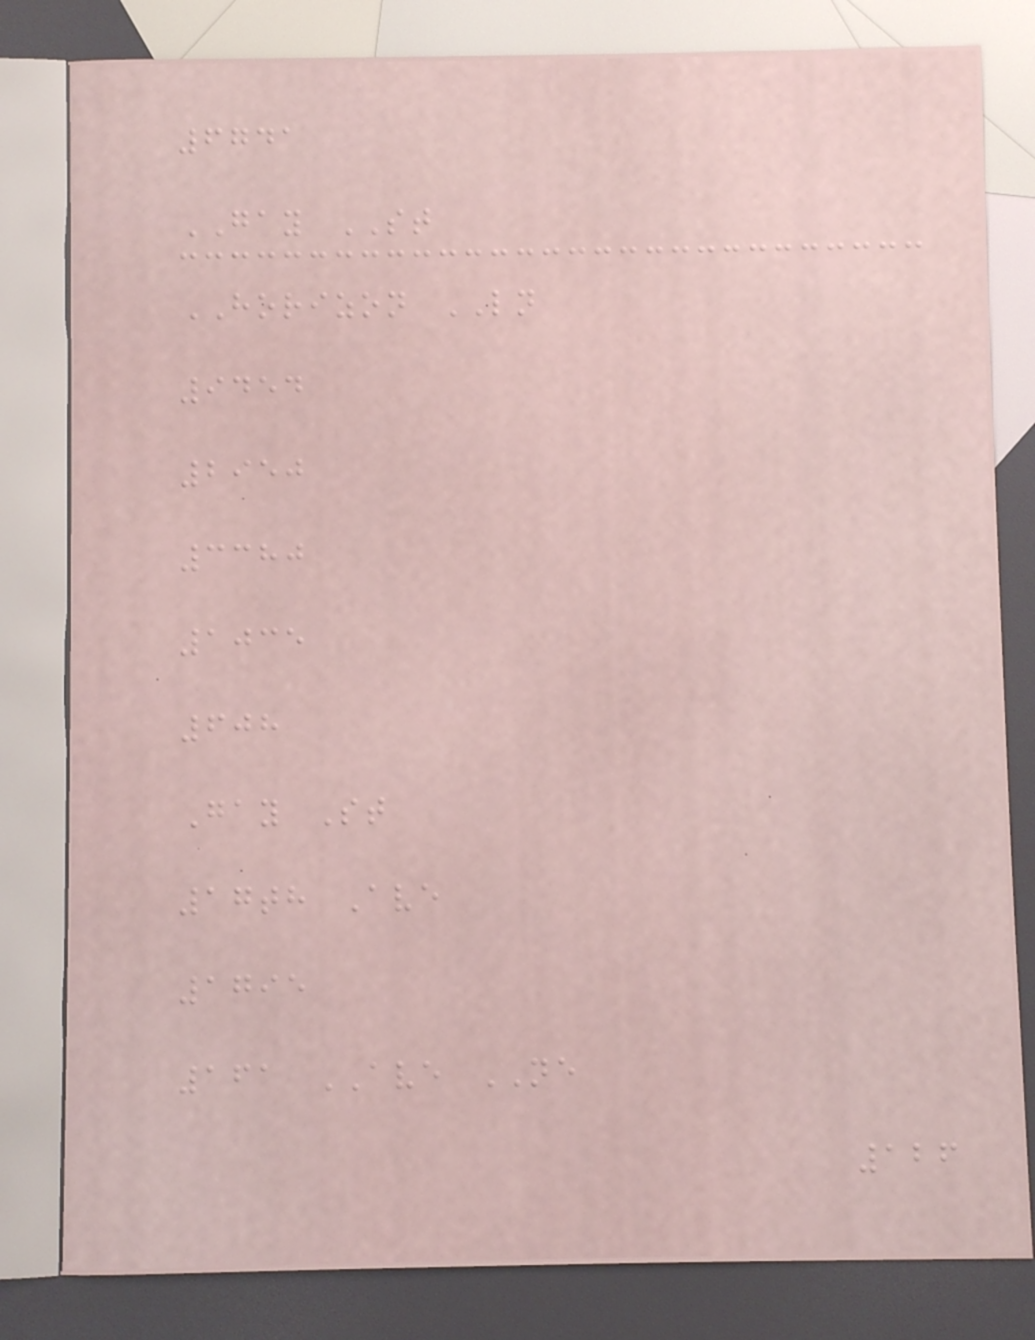6741
GAY ST
HORIZON LN
9454
2950
3380
1035
608
Gay St
17th Ave
1795
161 AVE NE
126
